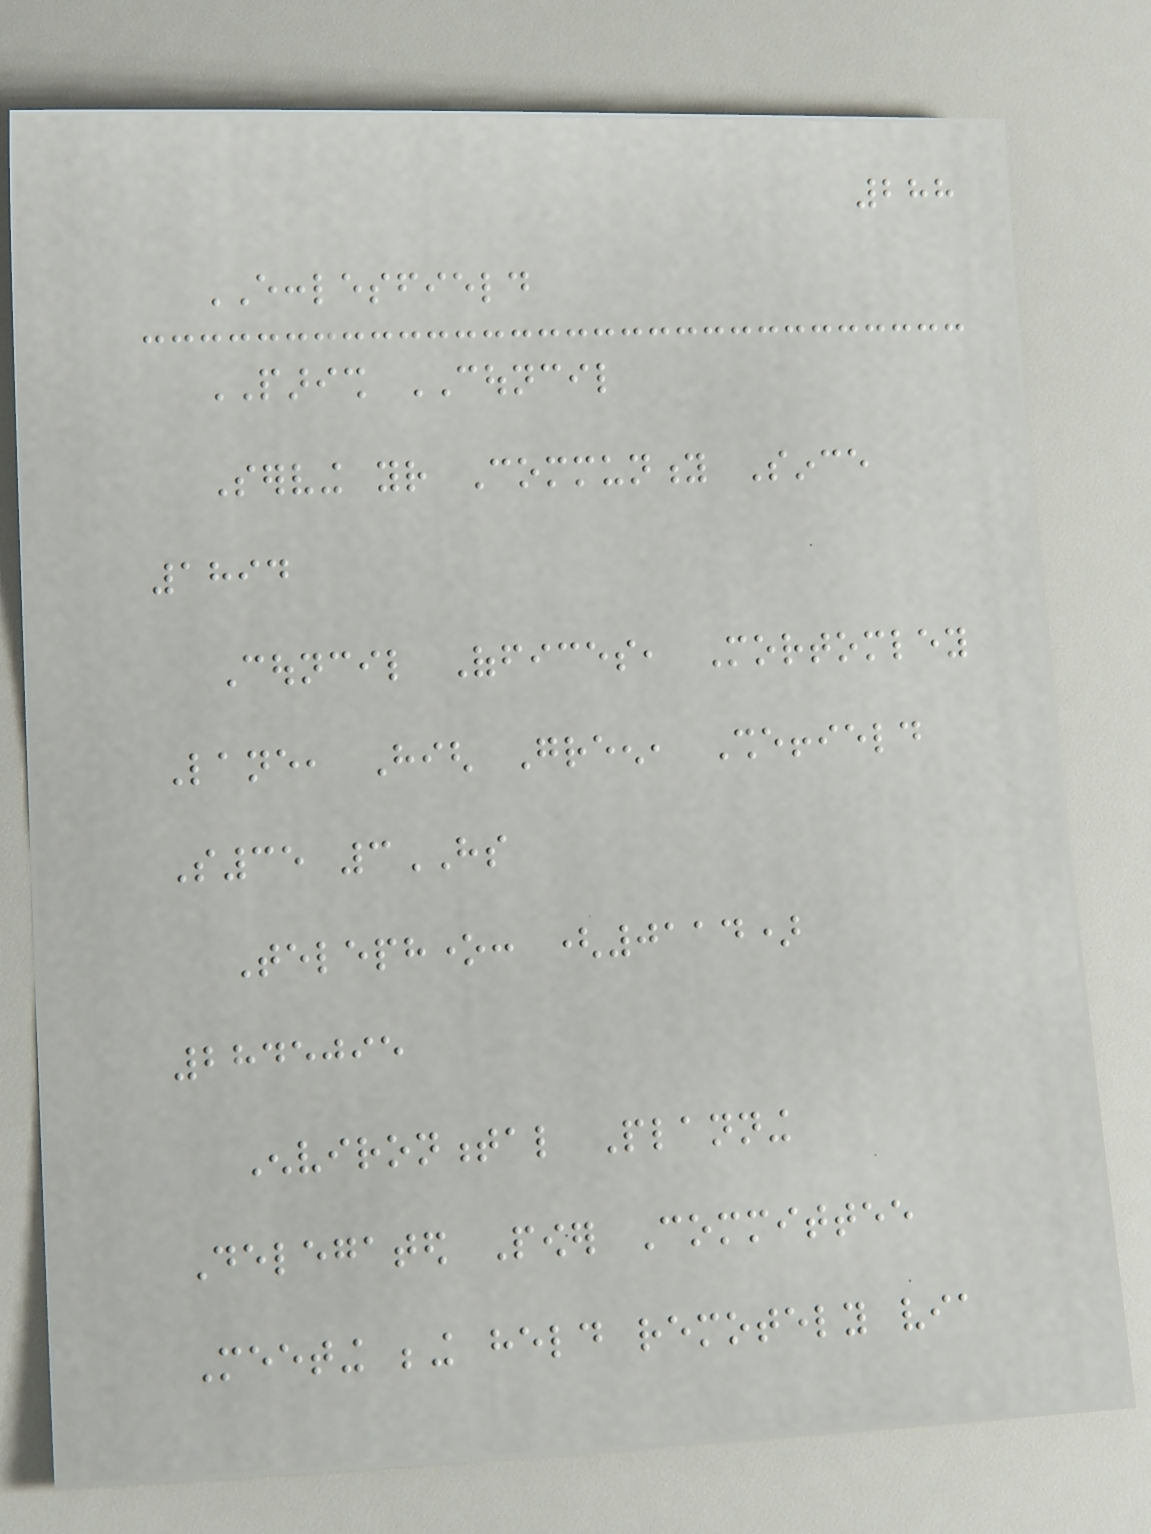288
ECCLESFIELD
PARISH COUNCIL
Serving your Community Since
1894
Council Offices, Mortomley
Lane, High Green, Sheffield
S35 3HS
Telephone: (0114)
2845095
Environmental Planning
Delegated Power Committee
Meeting being held remotely via
